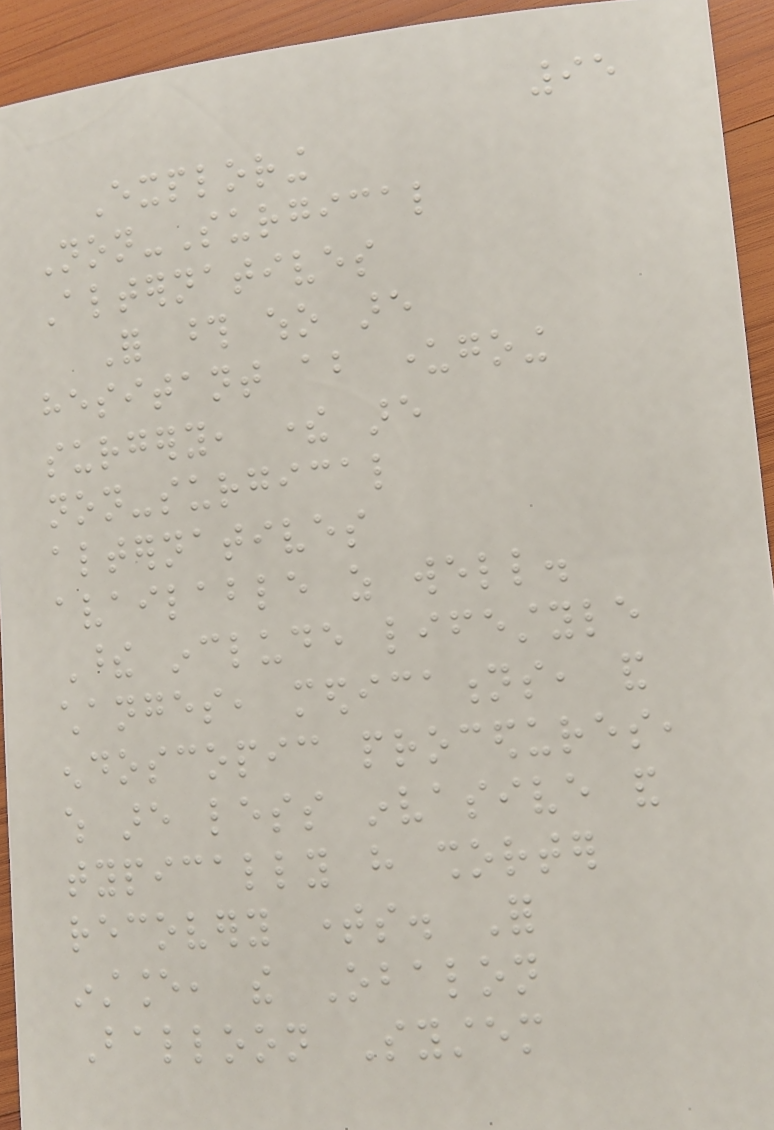95
Exploring
Non-Surgical
Alternatives
For those who are
hesitant about undergoing
surgery, there are
non-surgical
alternatives
available as well.
These include lifestyle
changes, medications, and
endoscopic procedures,
which are less invasive and
typically have shorter
recovery times. For
instance, the Obalon
Balloon System
